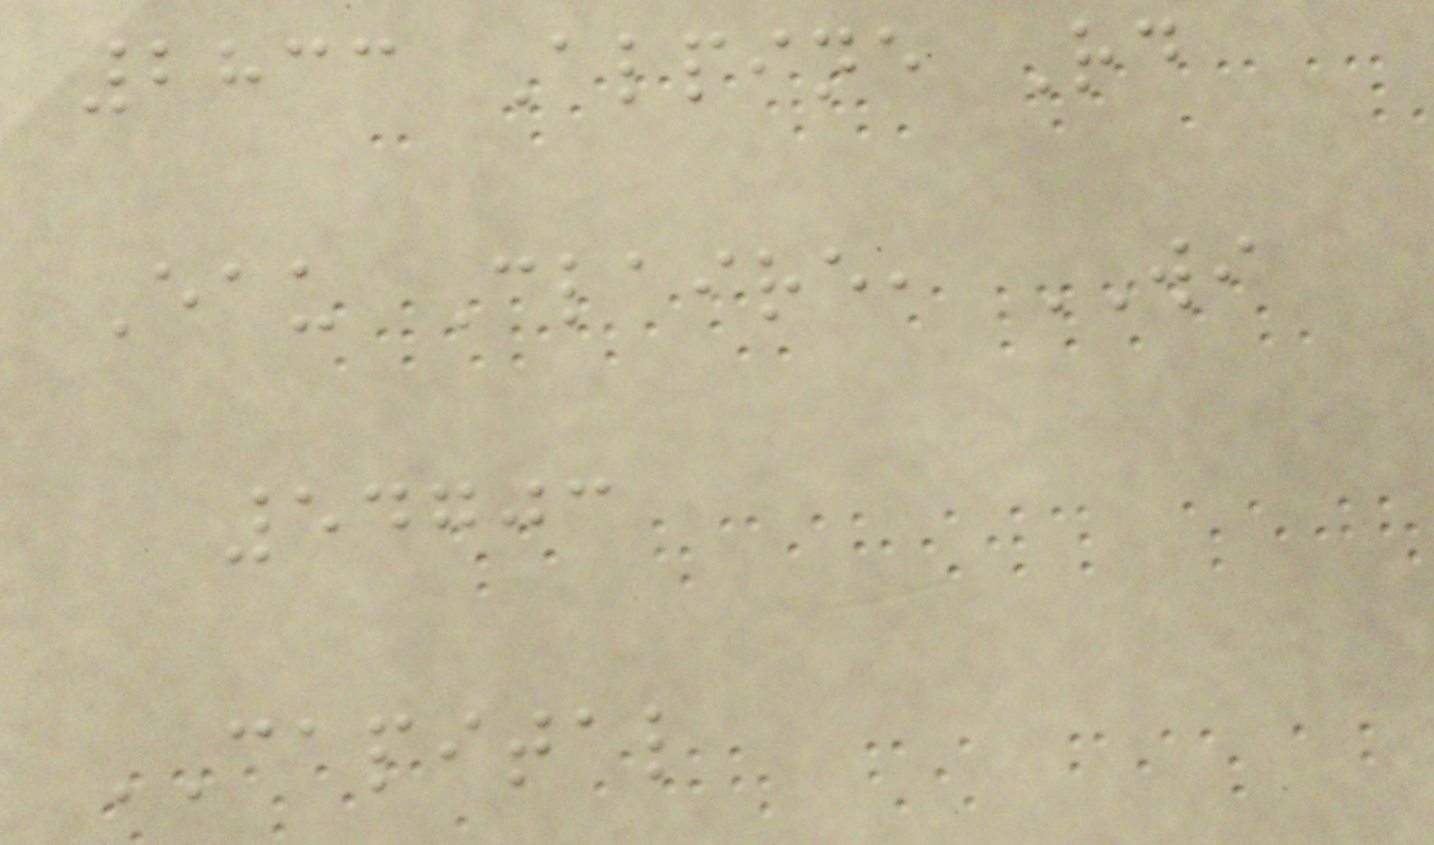2833 Alpine Rd
Eau Claire, WI
54703
CAPITAL
